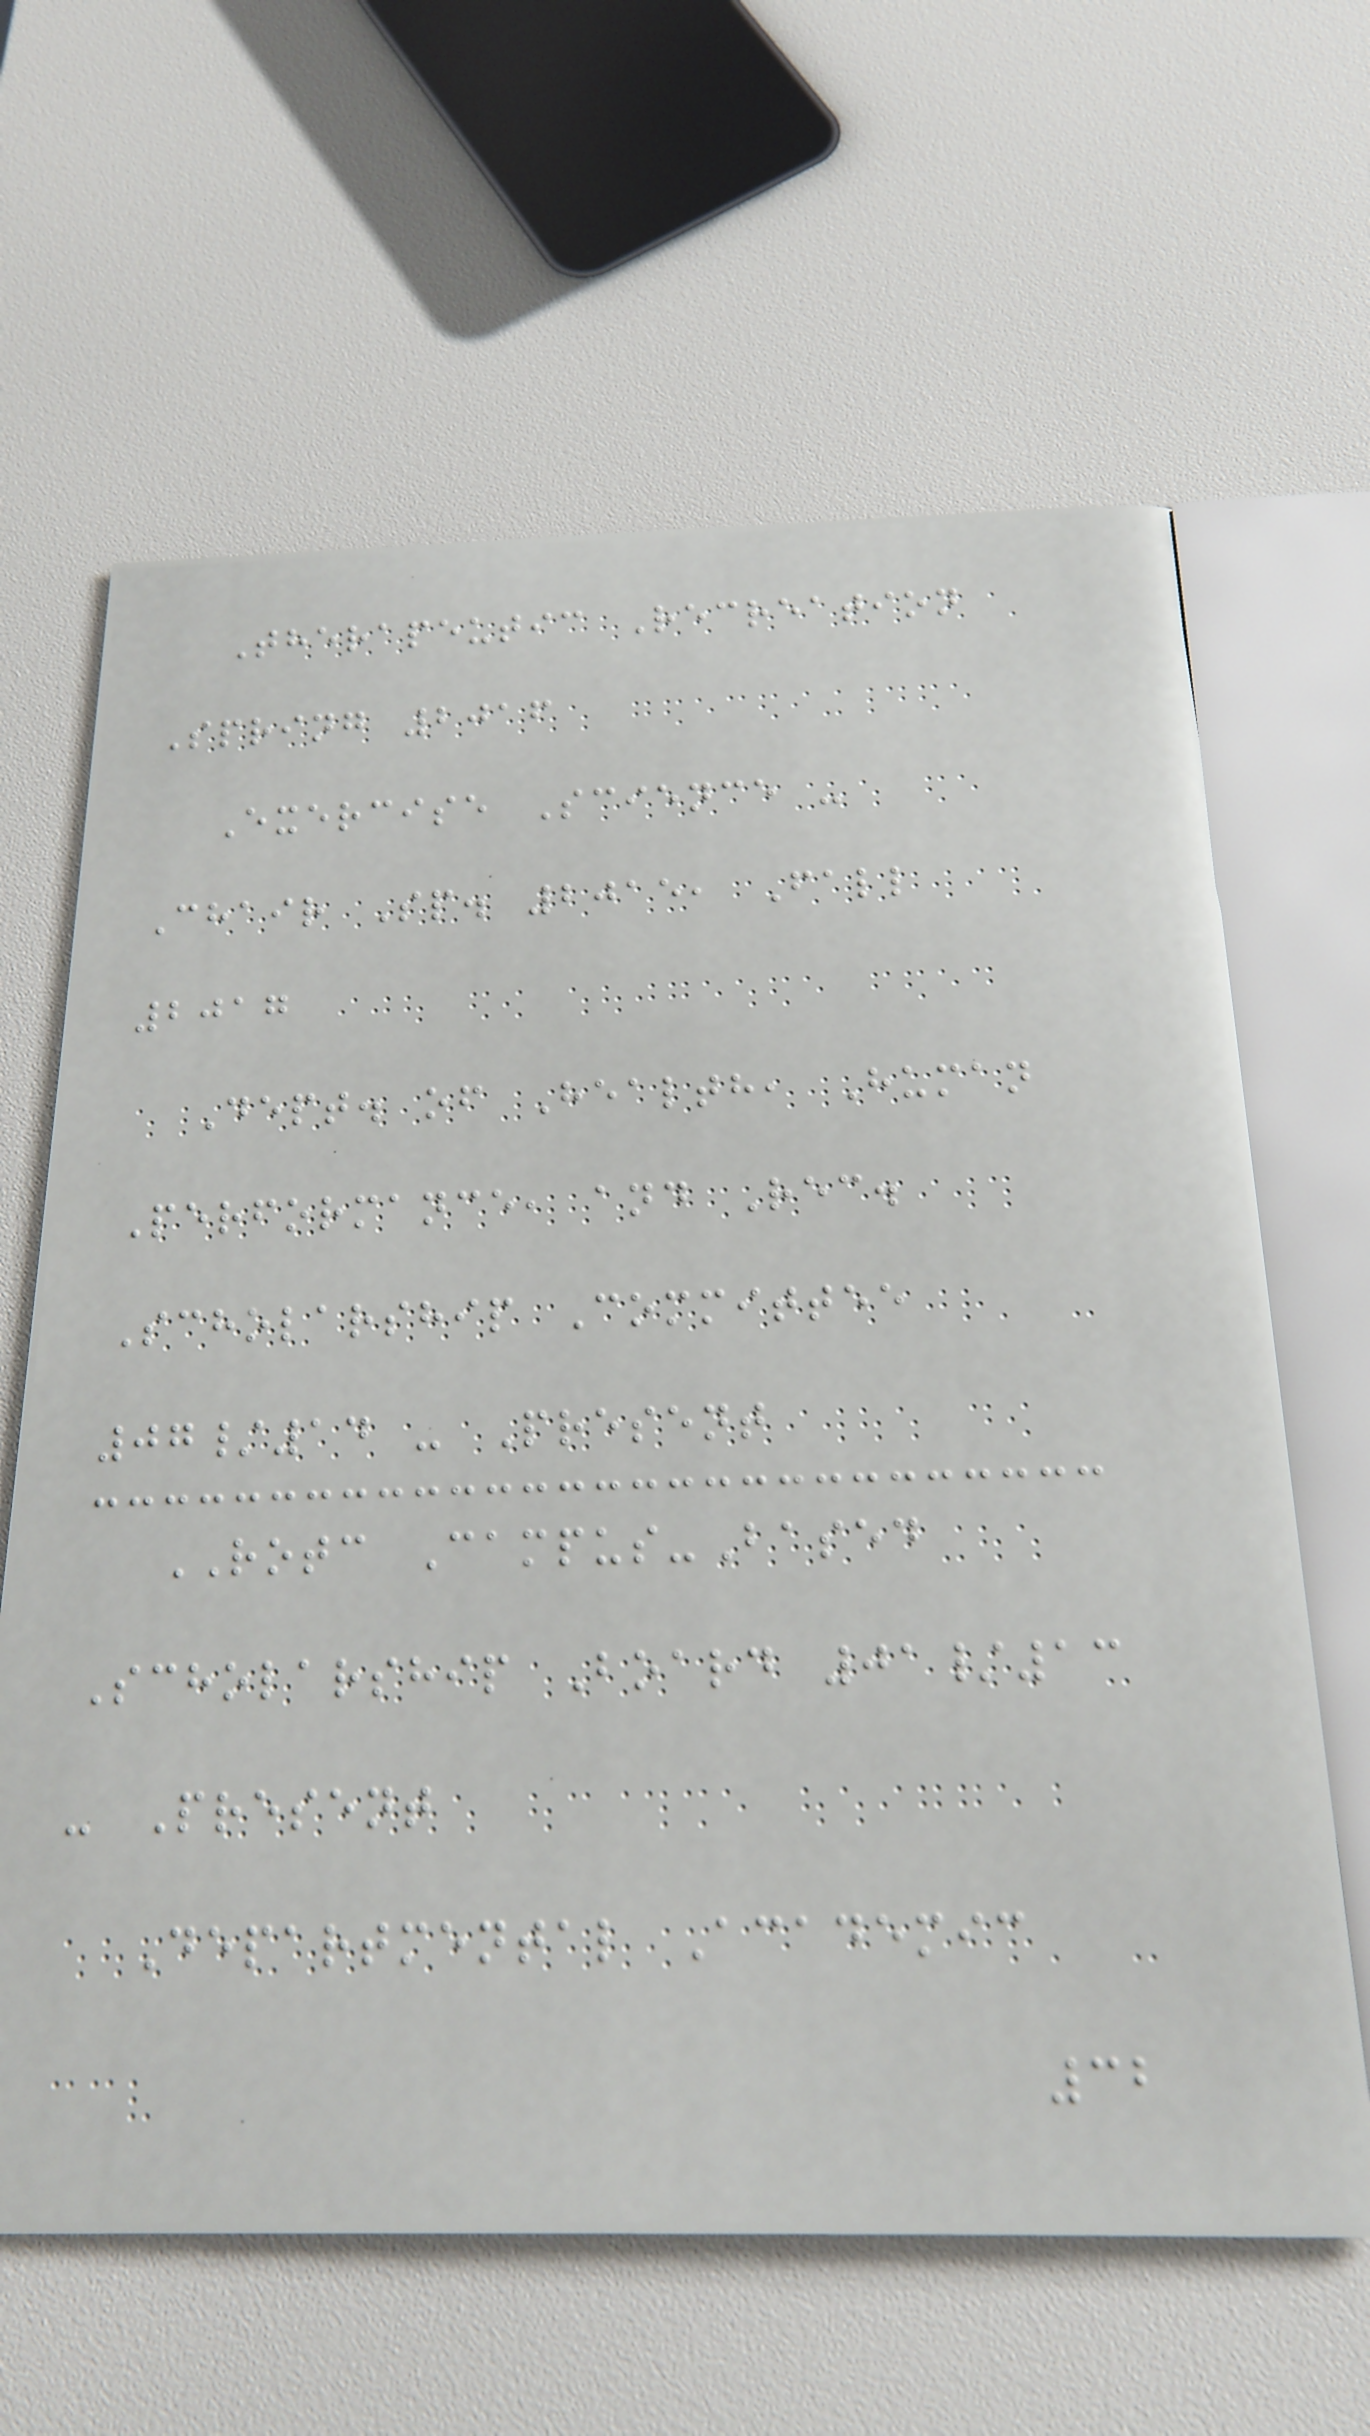Therapeutic Recreation
Spring 2016
Exercise Science -
Chair Sp. 2015, Fall
2017
Dept. of Health, Human
Performance, and Rec.
Scholarship Committee
07/14 - Present
ROTC Campus-Based
Scholarship Board 01/13
- Present
Departmental Academic
32
